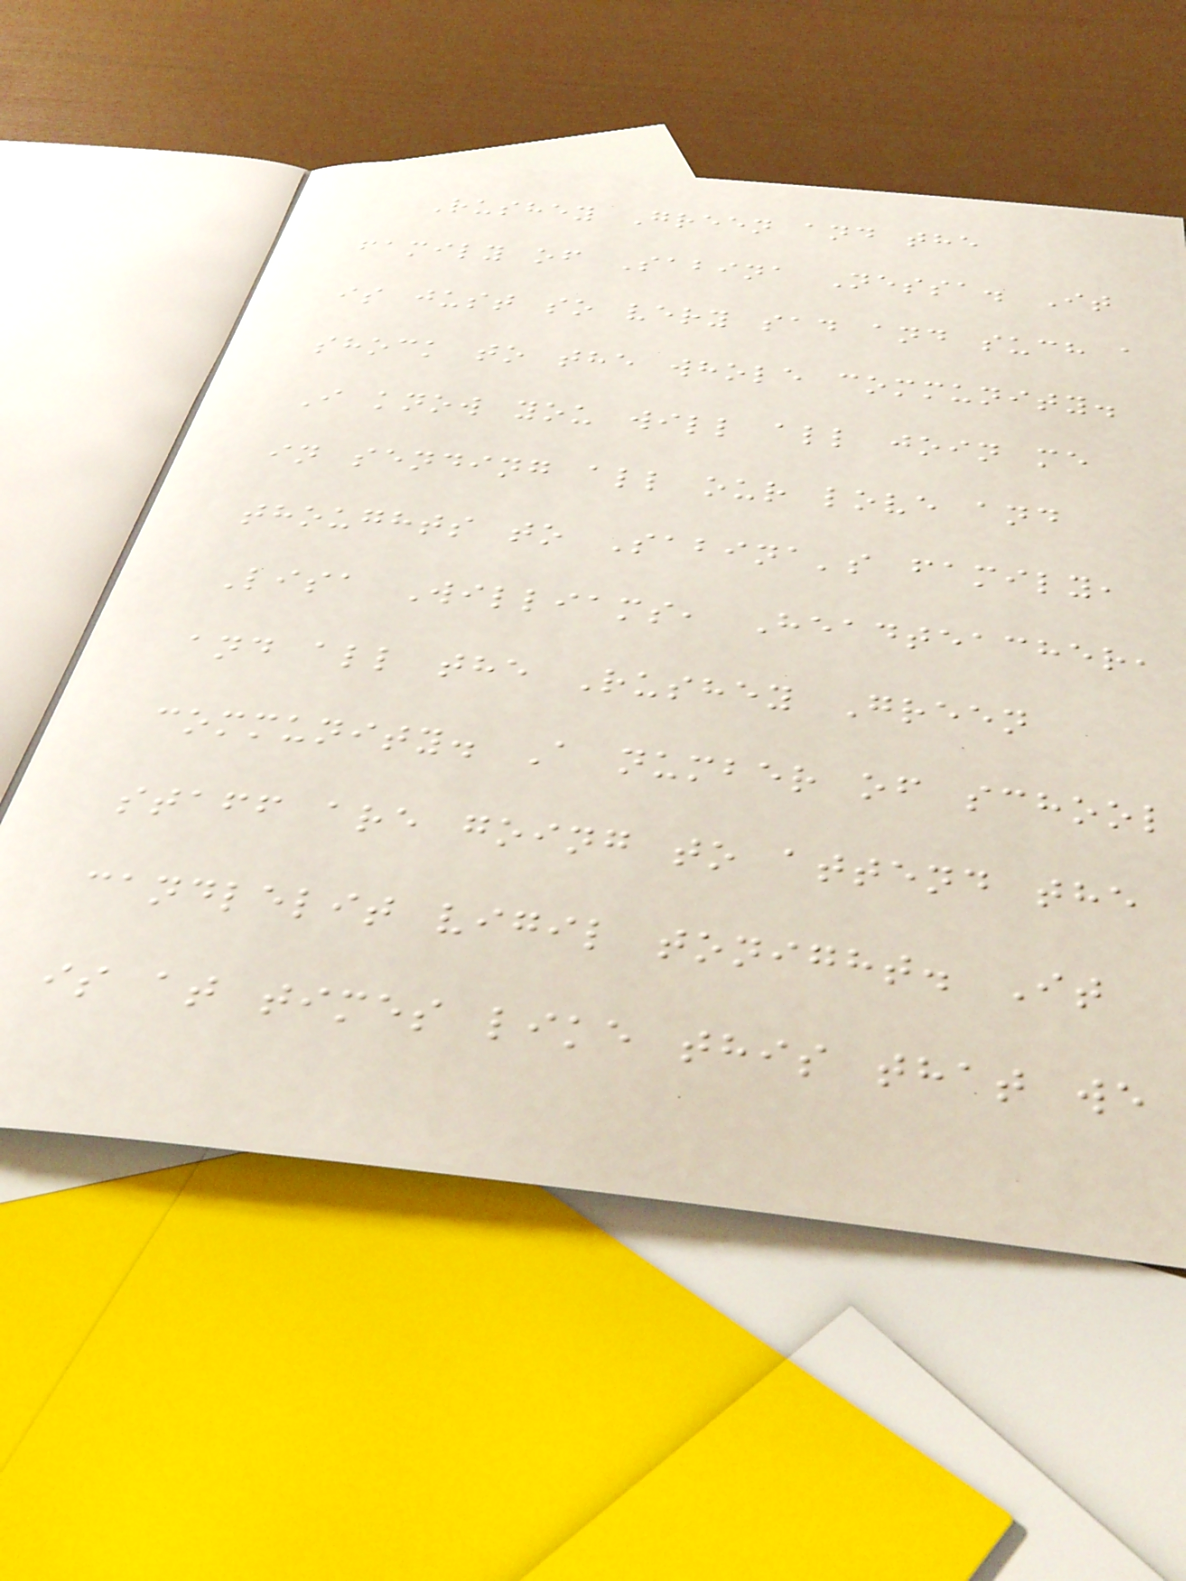Rushey Green and the
family of Sabina Nessa. It
is just so very sad and such a
shock to the whole community.
I know you will all join me
in sending all our love and
thoughts to Sabina's family,
Lisa Williams, Headteacher,
and all the Rushey Green
community. A number of school
staff are going to attend the
candlelit vigil tonight. It
is at times like this that we
